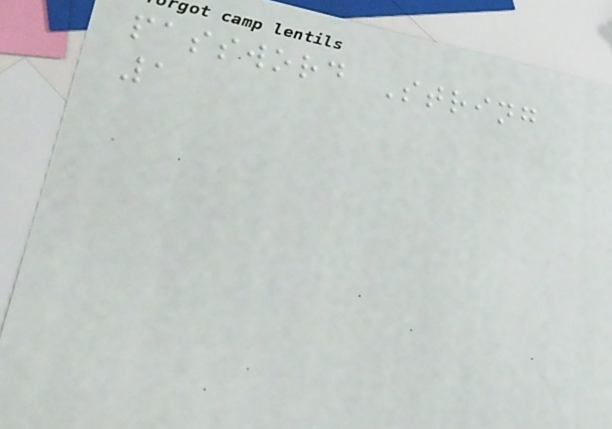password String
1
